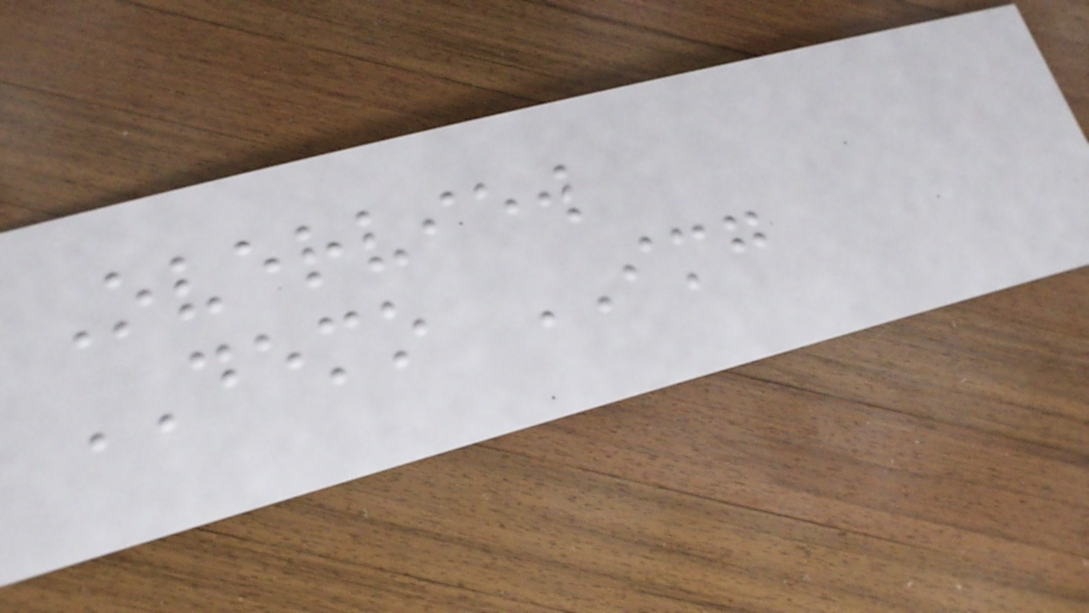Overview
DEMO IMG
